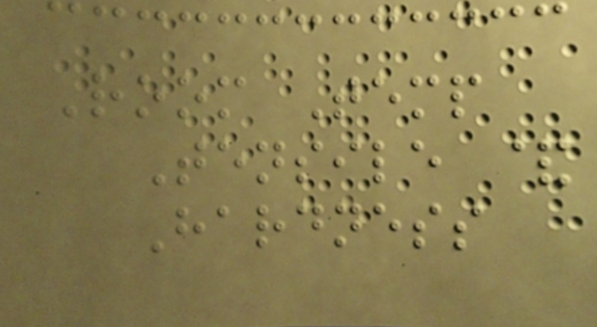Room Temp
Tensile &
Hardness
